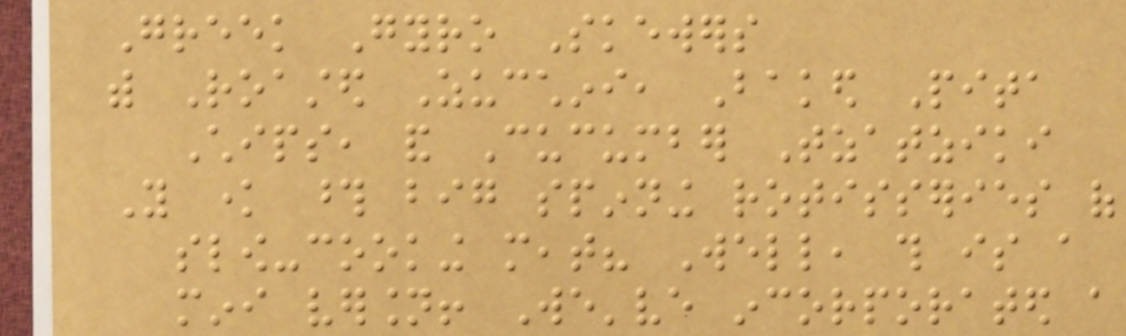Greek Gyro Skewers
with Roasted Zucchini, Baked Pita
Chips, and Cucumber Tzatziki
You know those big spinning rotisseries of
slow-cooking meat? Well, this is a
mini version! We've incorporated a
